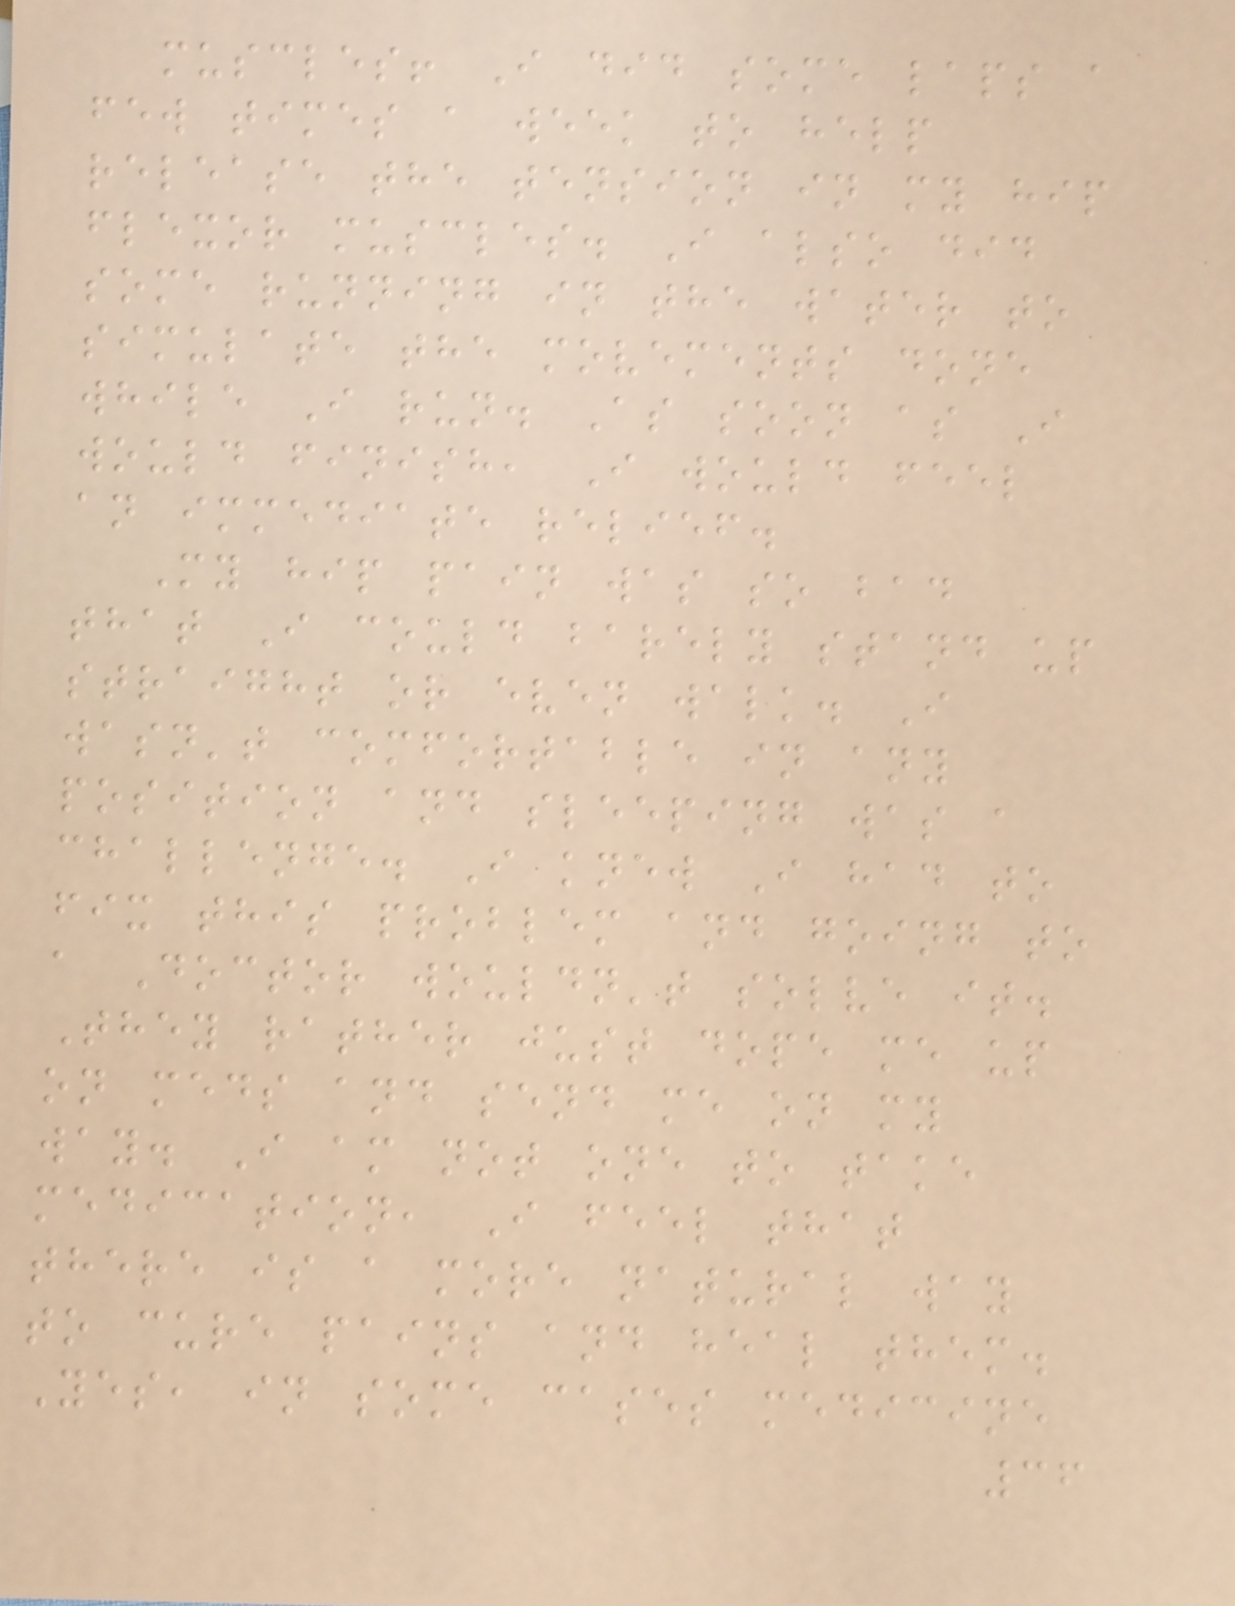muscles! I did some laps a
few times a week to help
release the tension in my hip
flexor muscles. I also did
some running in the water to
simulate the movements done
while I run. As soon as I
would finish, I would feel
an immediate relief.
My hip pain was so bad
that I could barely stand up
straight or even walk. I
wasn't comfortable in any
position and sleeping was a
challenge. I knew I had to
fix this problem and going to
a Doctor wouldn't solve it.
They rather just dope me up
on meds and send me on my
way. I am not one to take
medication, I feel that
there is a more natural way
to cure pains and heal them.
Yes, in some cases medicine
36
